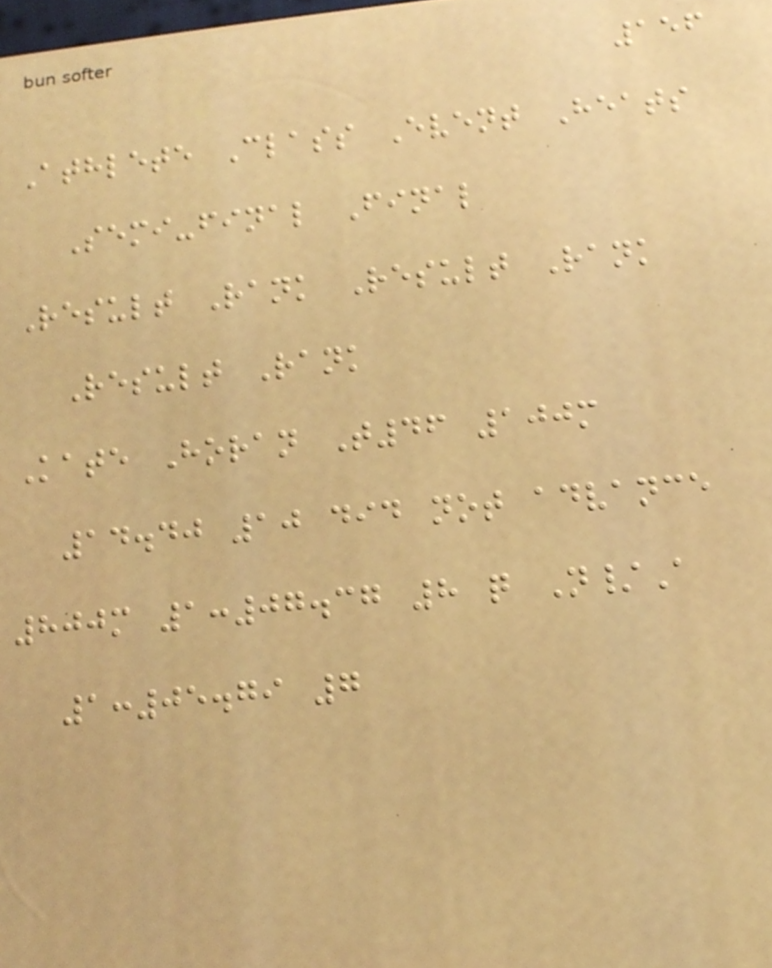156
Athlete Class Event Heats
Semi-final Final
Result Rank Result Rank
Result Rank
Kate Horan T46 100m
14.40 10 did not advance
800m 1:07.37 8 q N/A
1:05.79 7
